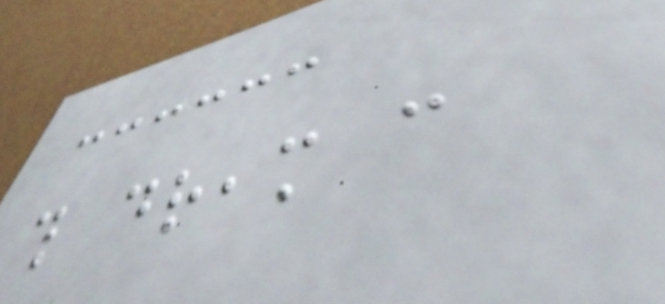this dream can
